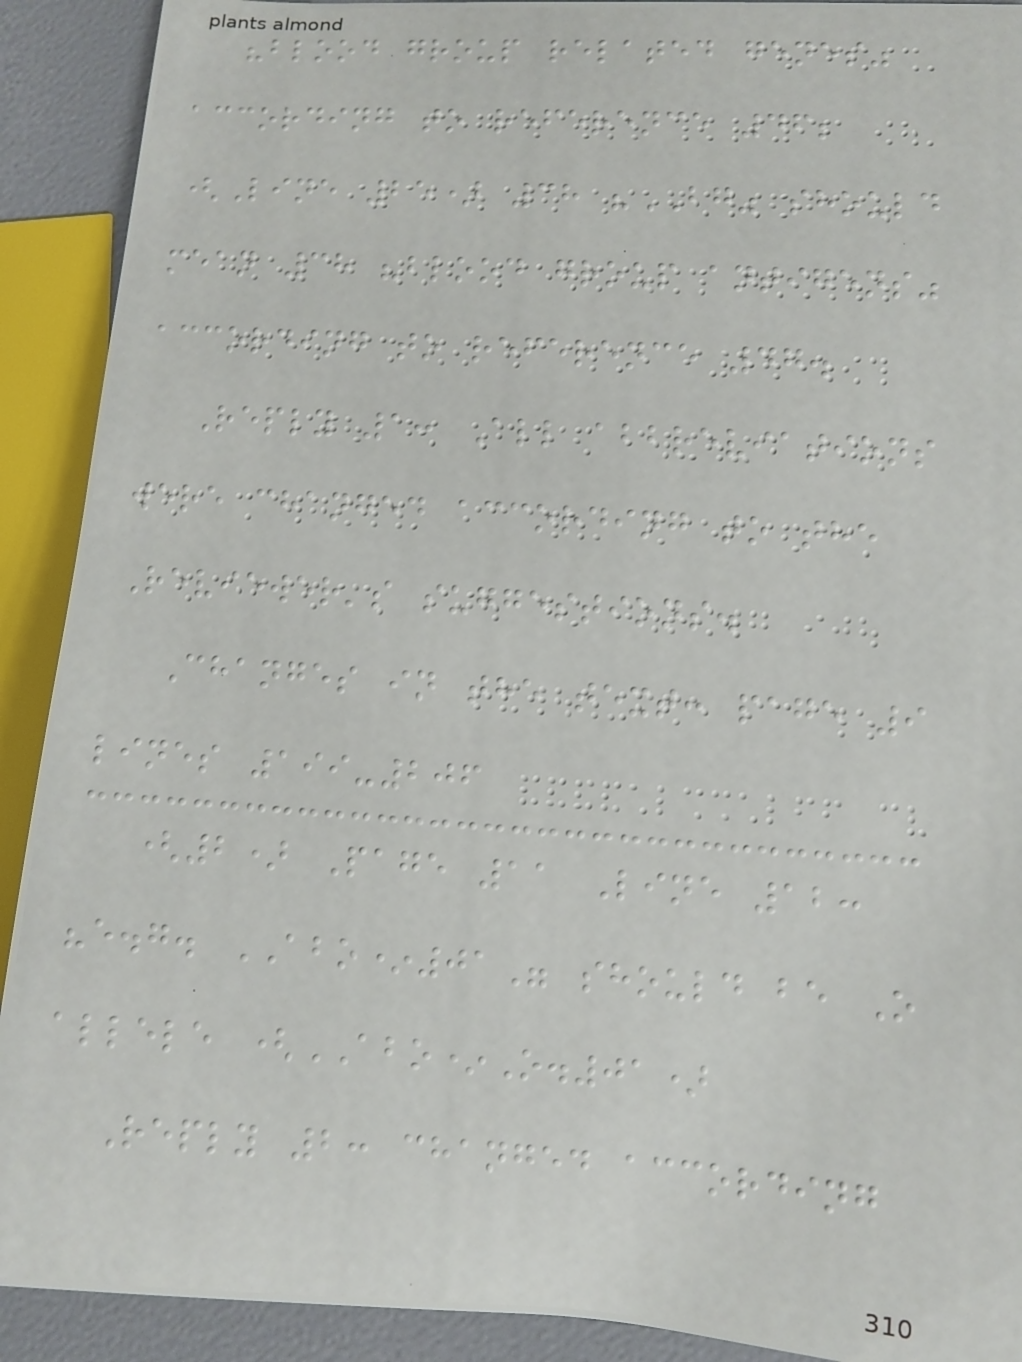"blood group related genes"
according to reference 46;
(Line 25) 38 "BG" should
mean 38 "blood group antigens"
according to reference 47.
Reply 1: All abbreviations
were changed according to the
Reviewer's suggestions.
Changes in the text: page 9
lines 199-206
(2) Page 11 Line 12:
"e.g. ABO*01" should be O
allele (ABO*O.01)
Reply 2: changed according
